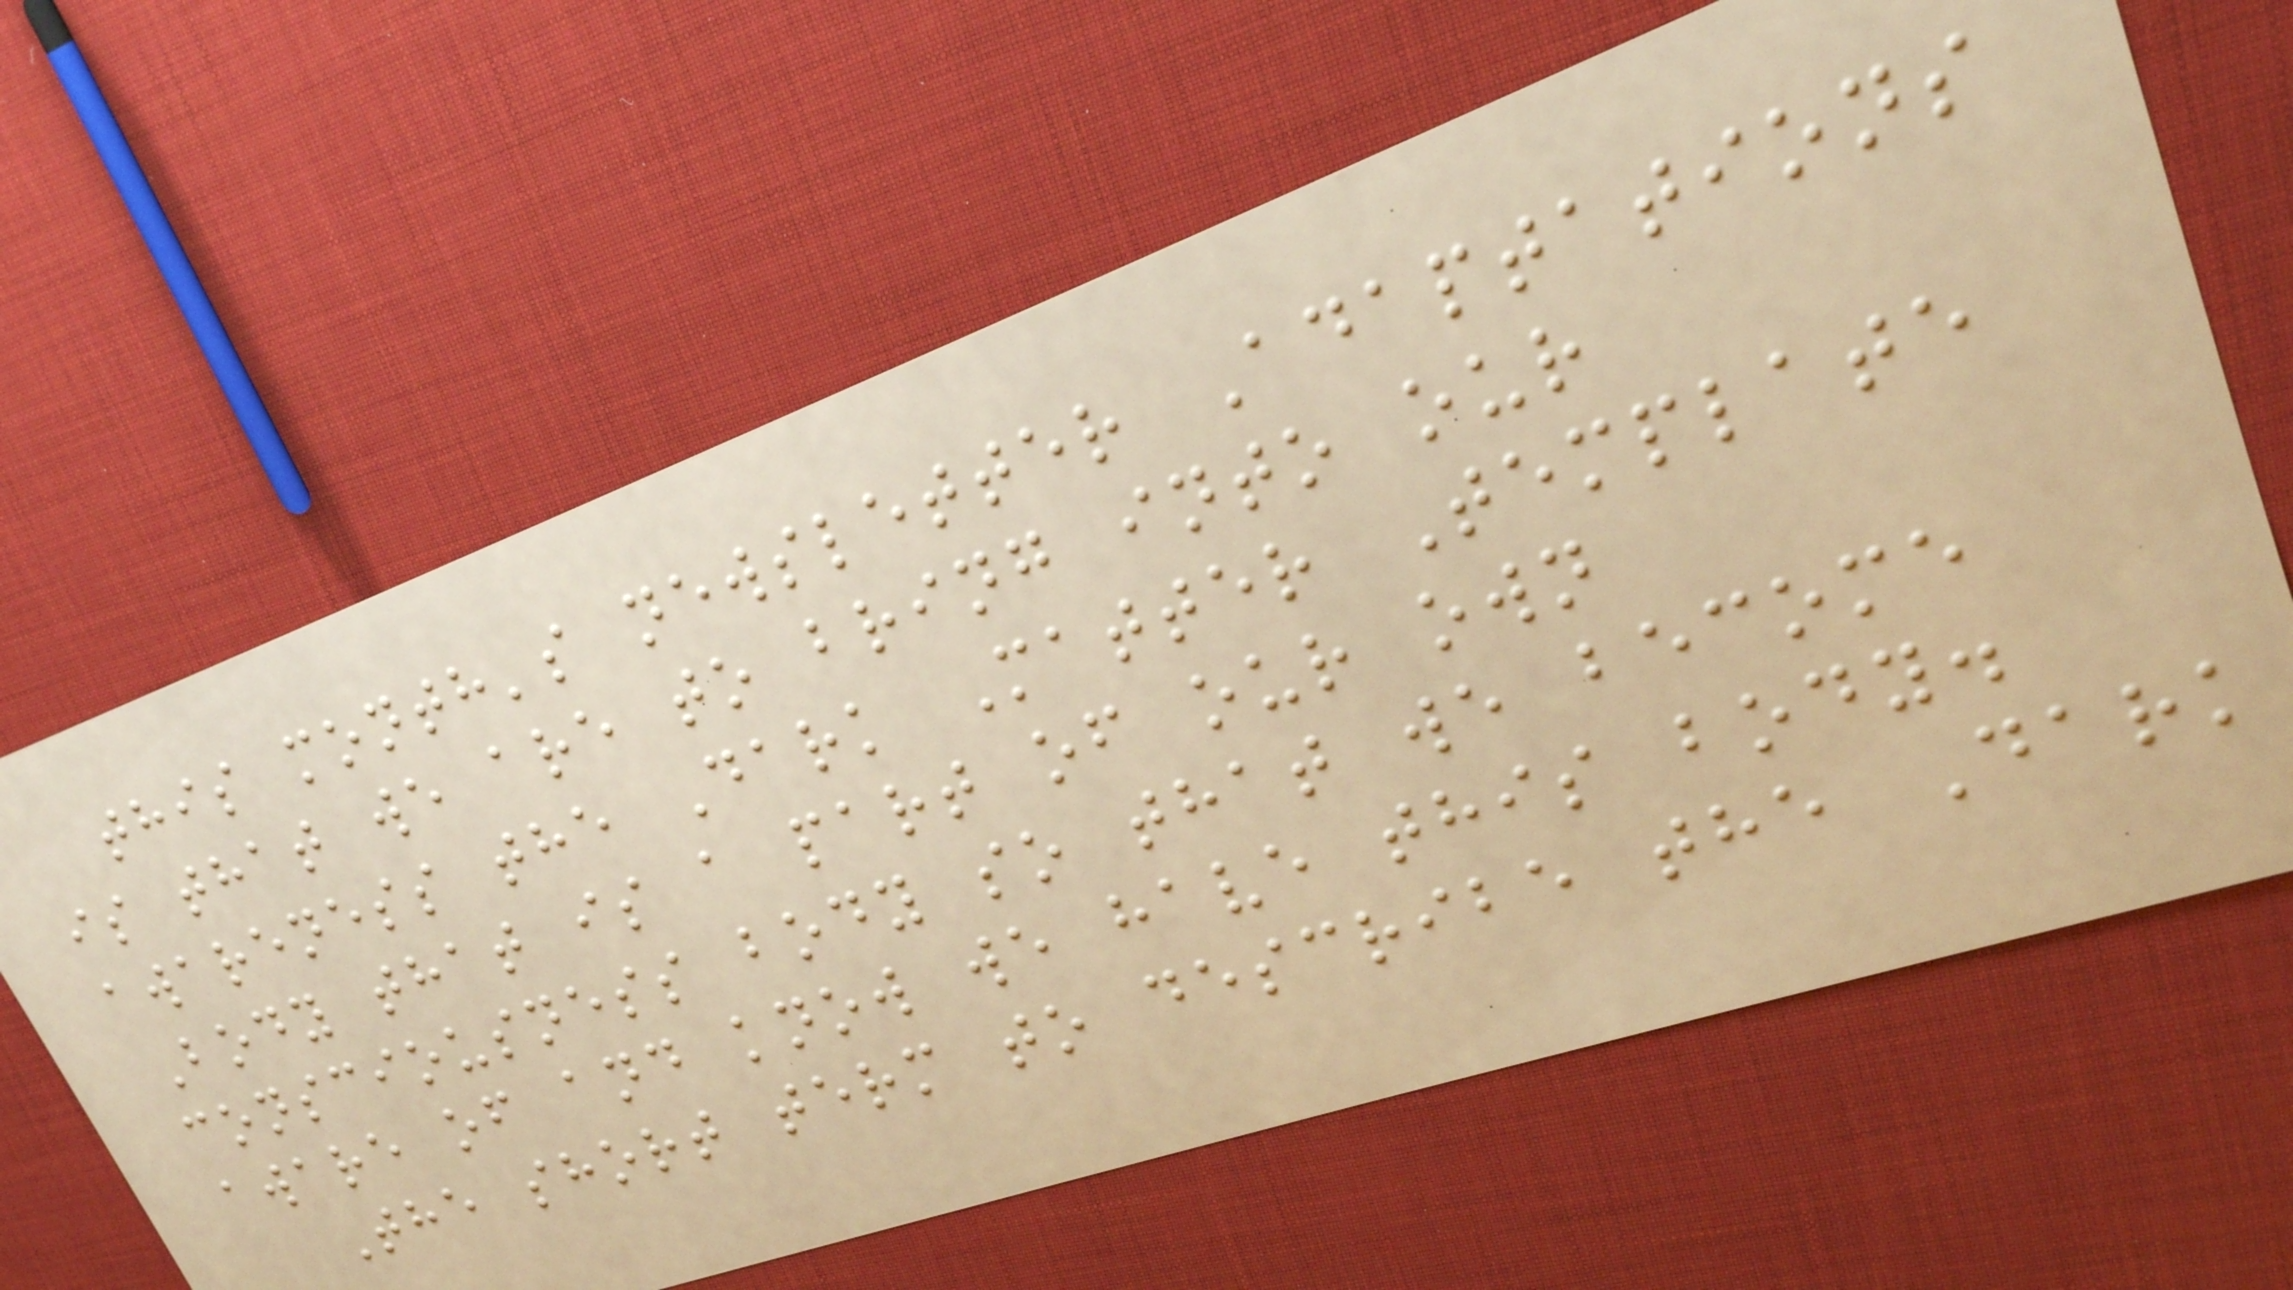this month's newsletter Adaptations
is that we are to bring into our
awareness the Dark Matter Template
Body that is a part of our own
consciousness body so that we become
aware of and know we have this body.
The short term to describe the Dark
